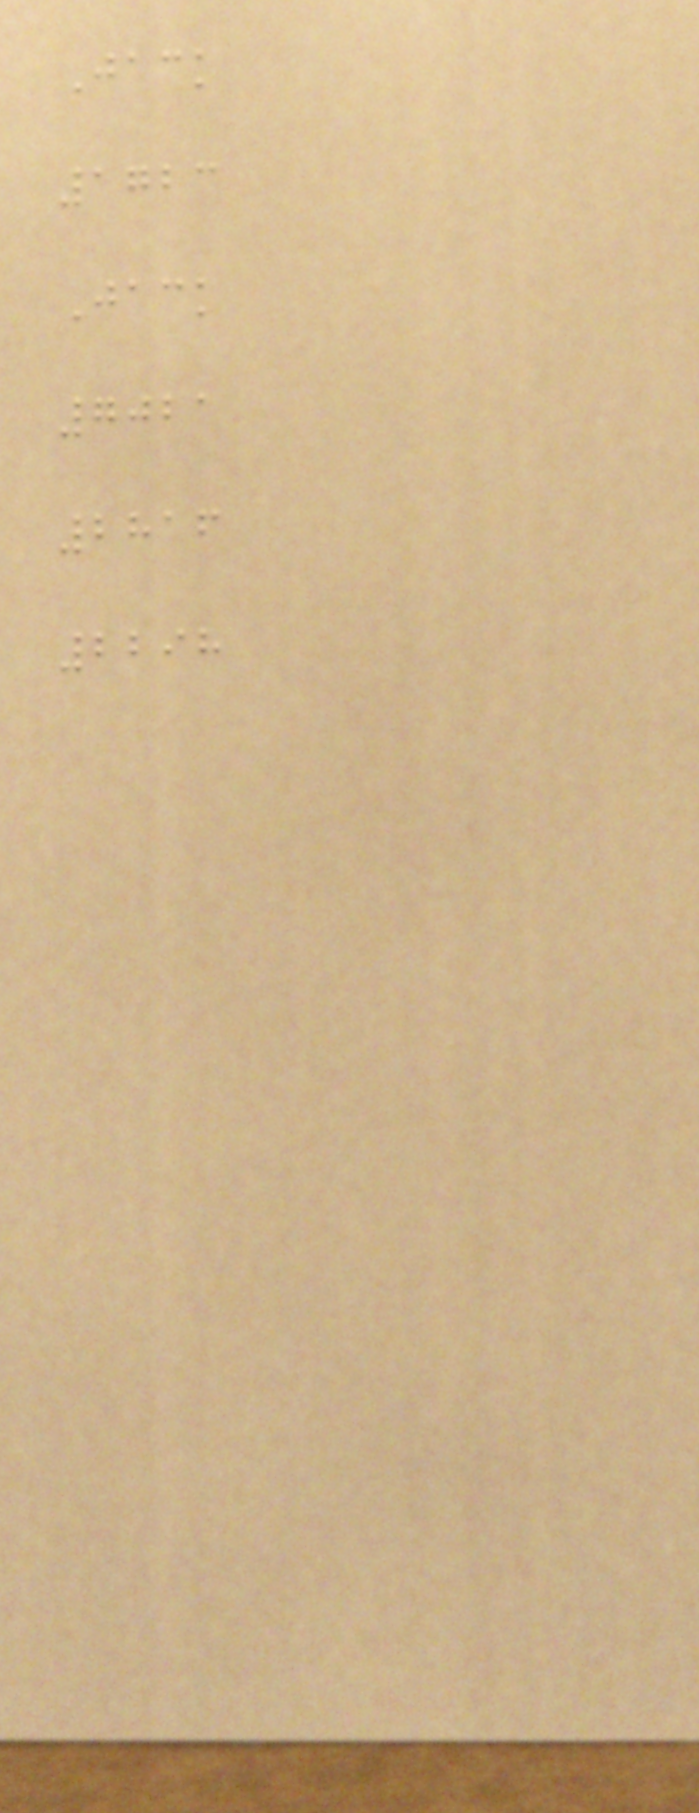Jack
1723
Jack
7021
2816
2298
